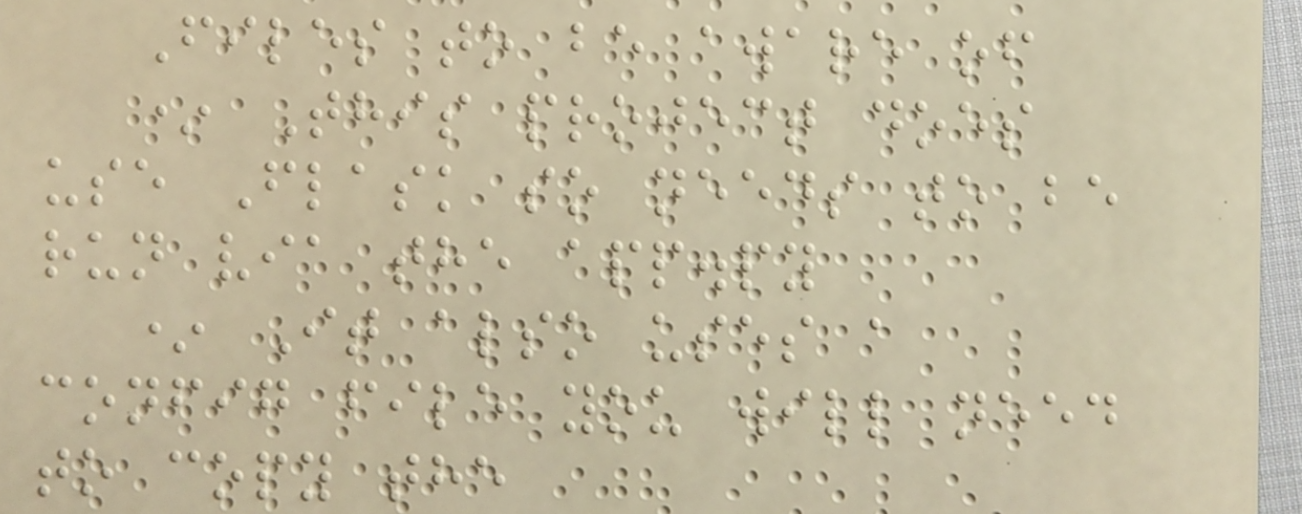Files to be aware of
* This project does
use Flask so needs to be
run via the app.py
* It also uses a
config file you will need
to copy the
